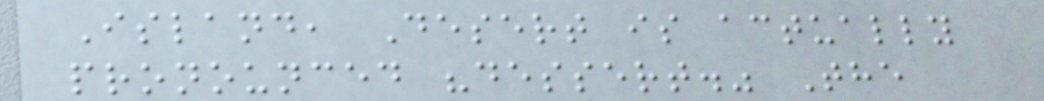Island, Desert is actually
pronounced "dessert." The
